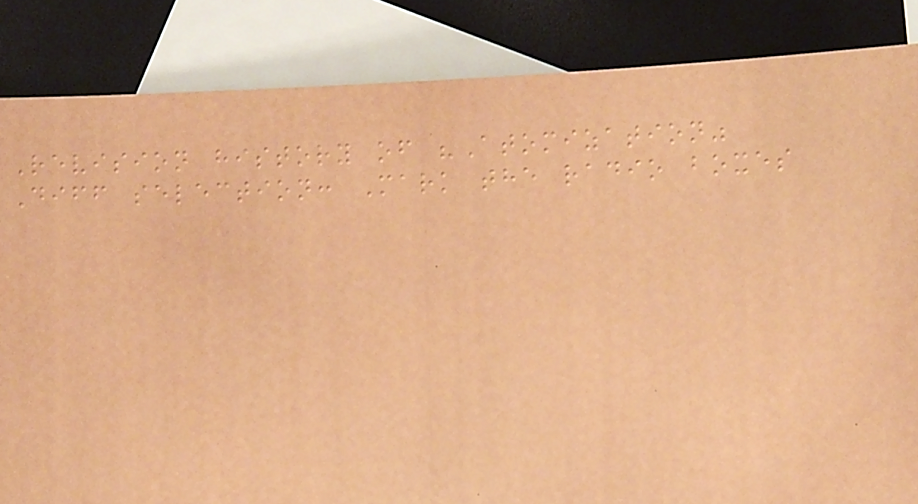Revision history of "Atomization"
Diff selection: Mark the radio boxes
